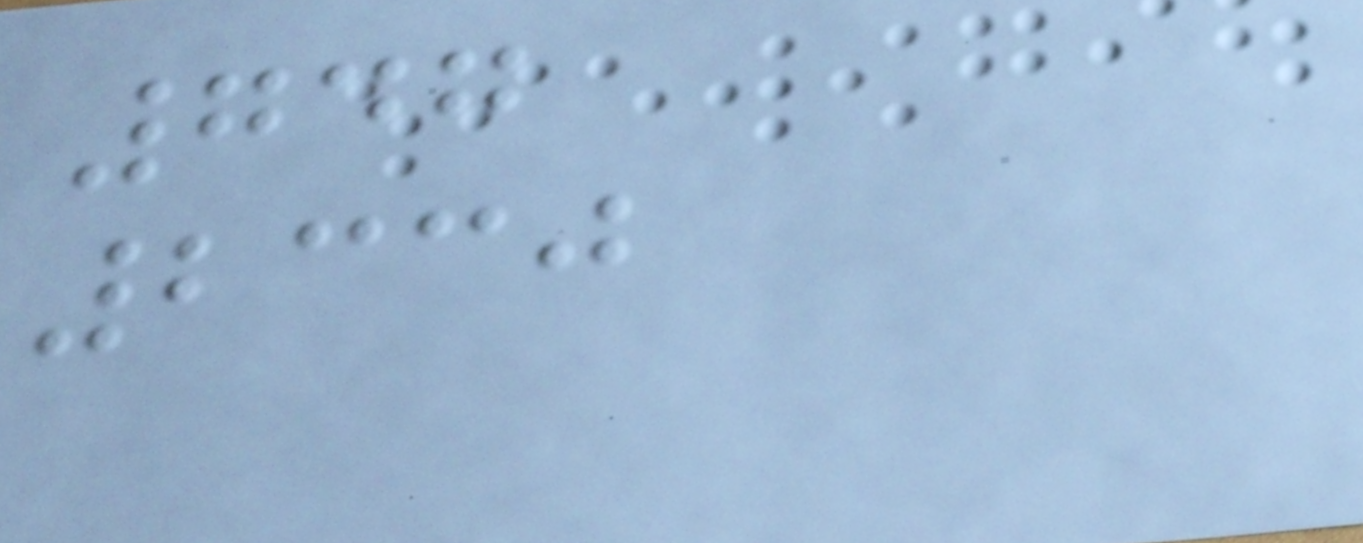747
2330
